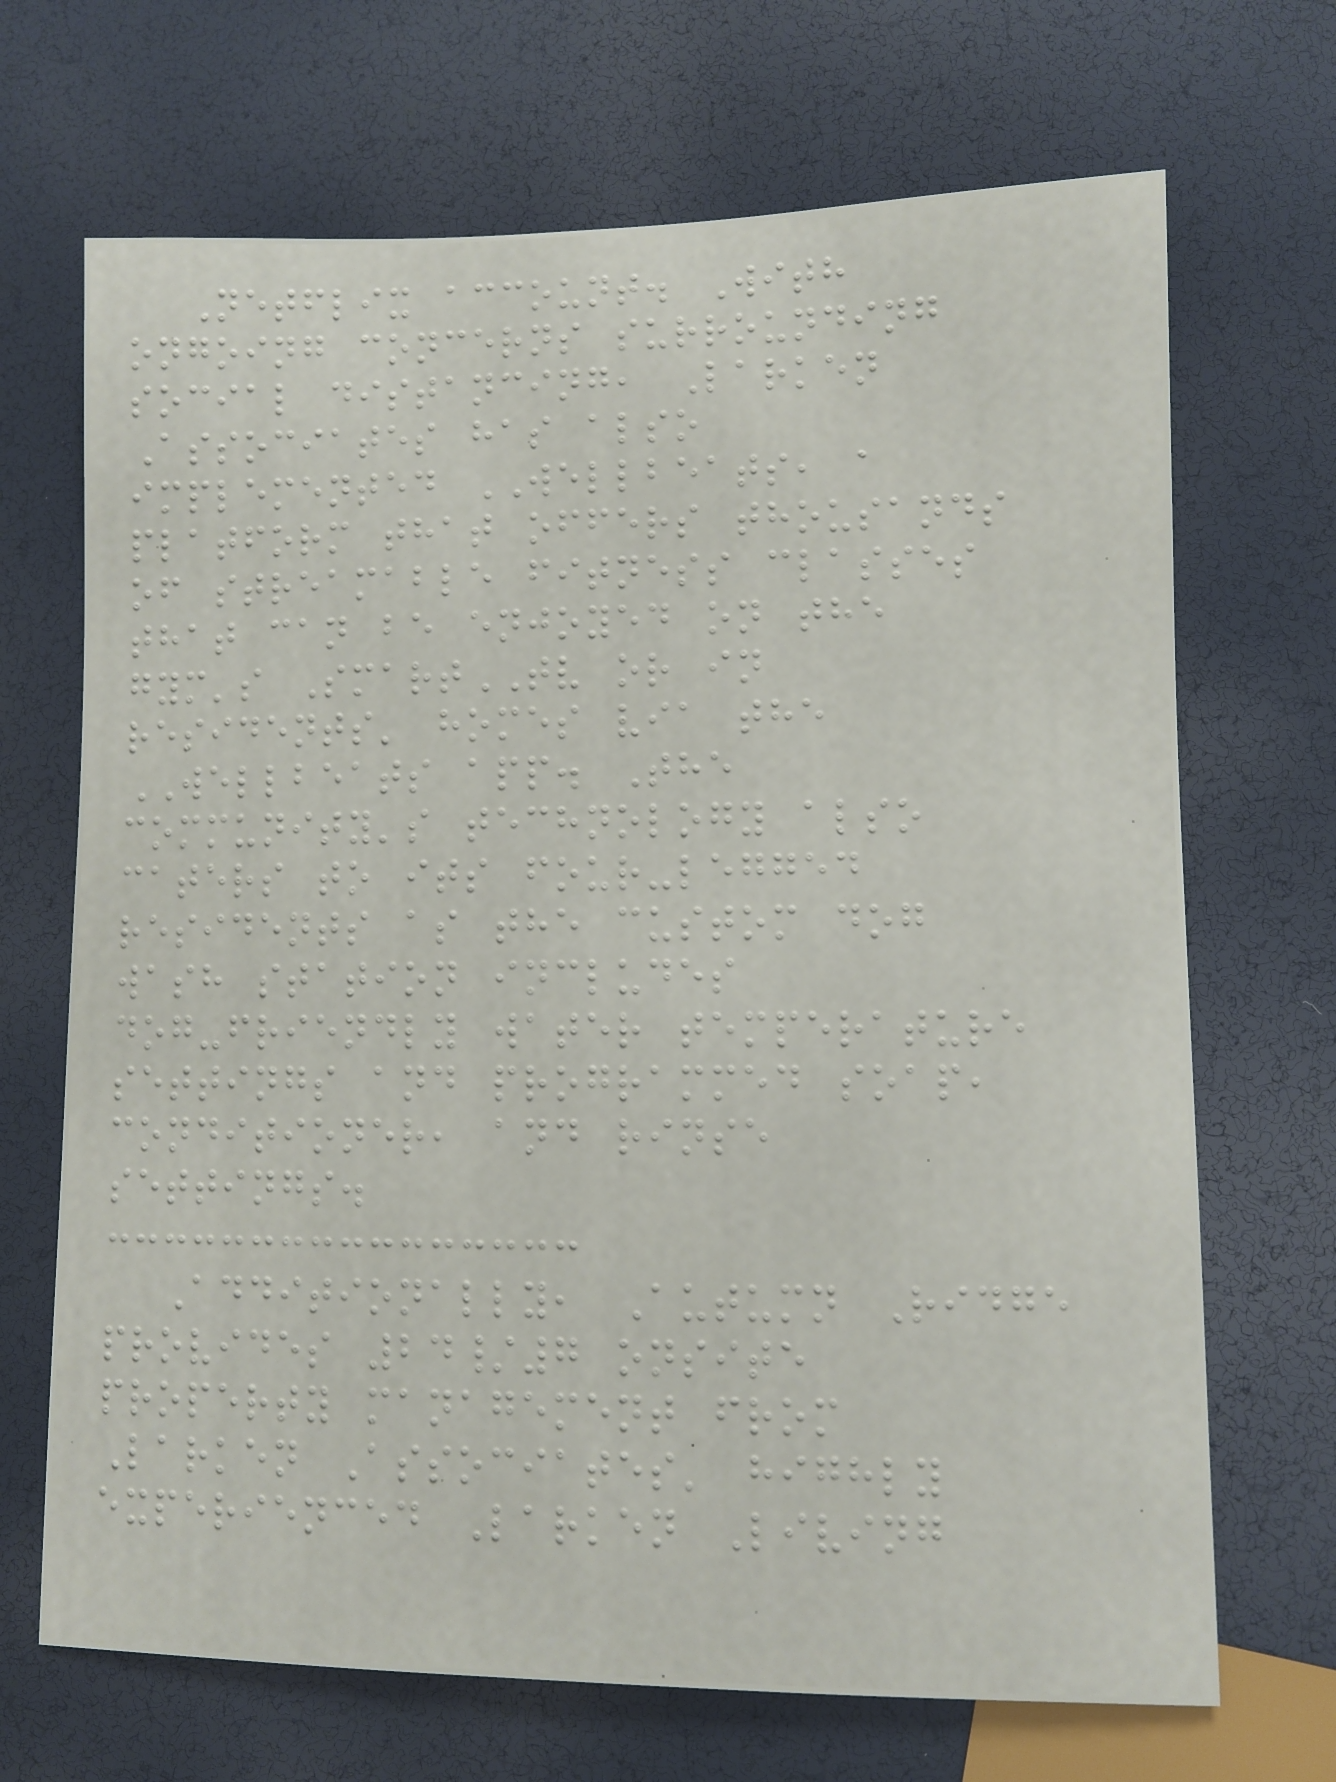Netflix account. With
ongoing concerns surrounding
social distancing, Larken
Associates has also
implemented WELLBEATS, a
platform that offers thousands
of streamable fitness classes
that can be enjoyed on the
gym's SmartTV or in
residents' homes via the
WELLBEATS app. The
community's technology also
caters to its four-legged
residents as the custom dog
wash station includes
dog-friendly water temperature
settings and programmed soap,
conditioner, and rinse
settings.
Additionally, Autumn Ridge
provides 24/7 onsite
property management from
Larken Associates' highly
experienced Larken Living
